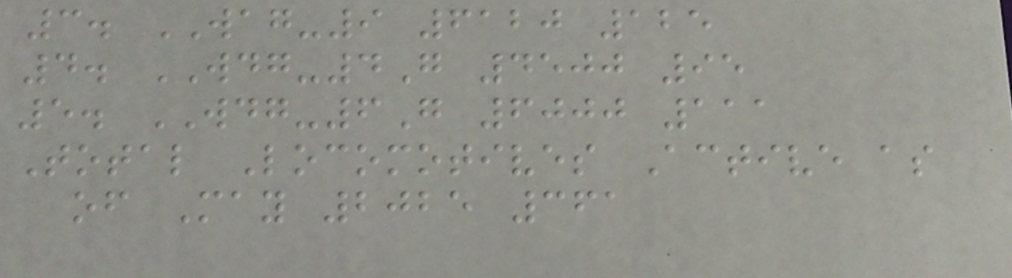3. WAG-9 6120 125
4. WDG-4G 4500 95
5. WDG-6G 6000 111
Total Locomotives Active as
of May 2025 361
